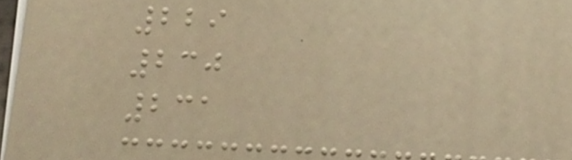229
230
231
